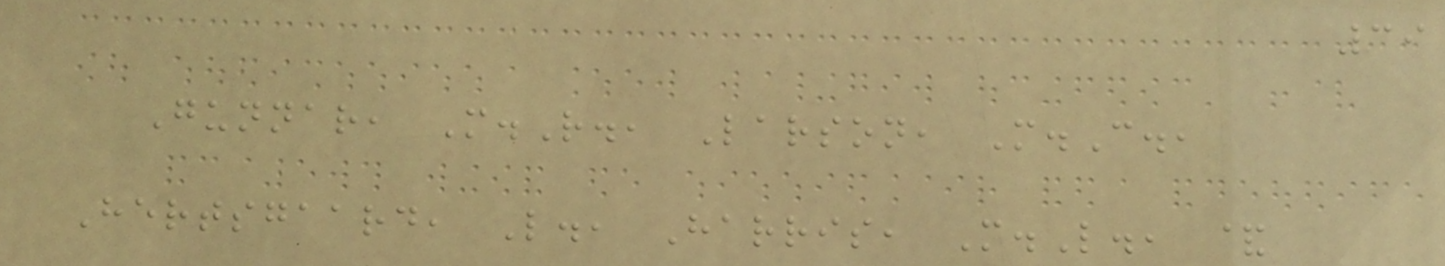39
Gunnar, M.R., Larson, M.C.,
Hertsgaard, L., Harris, M.L., &
